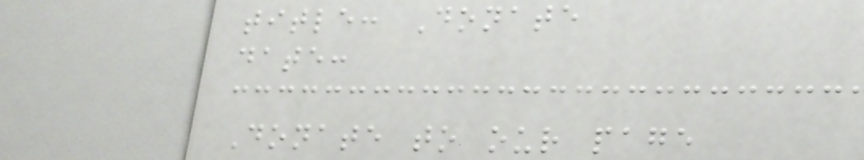title: Donate
date:
Donate to our page
